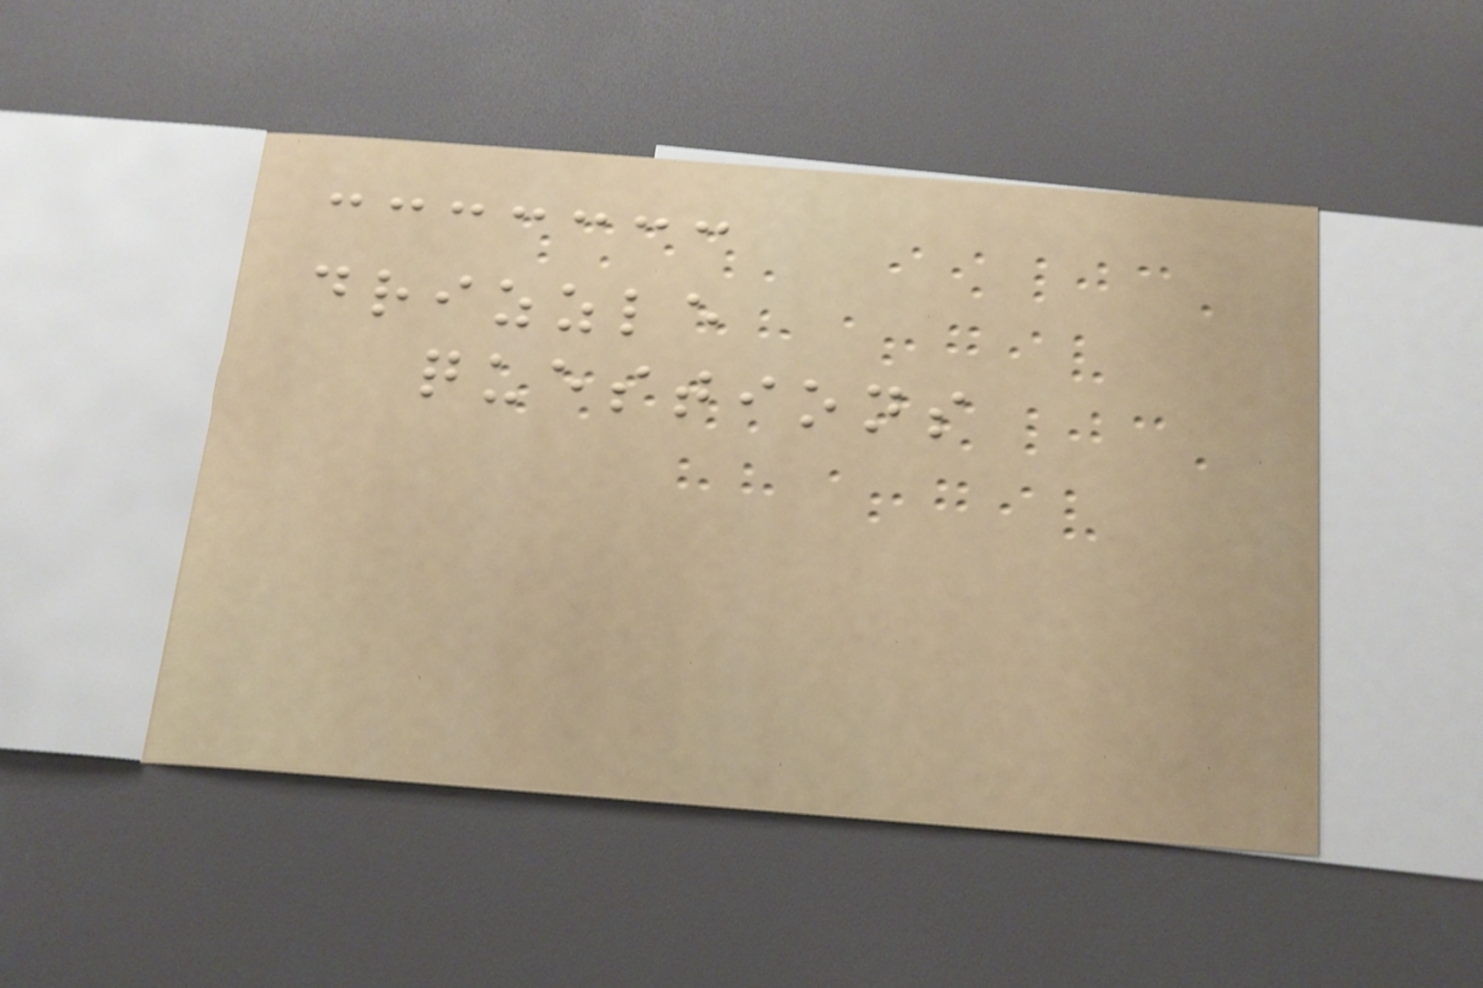drizzle
questions
